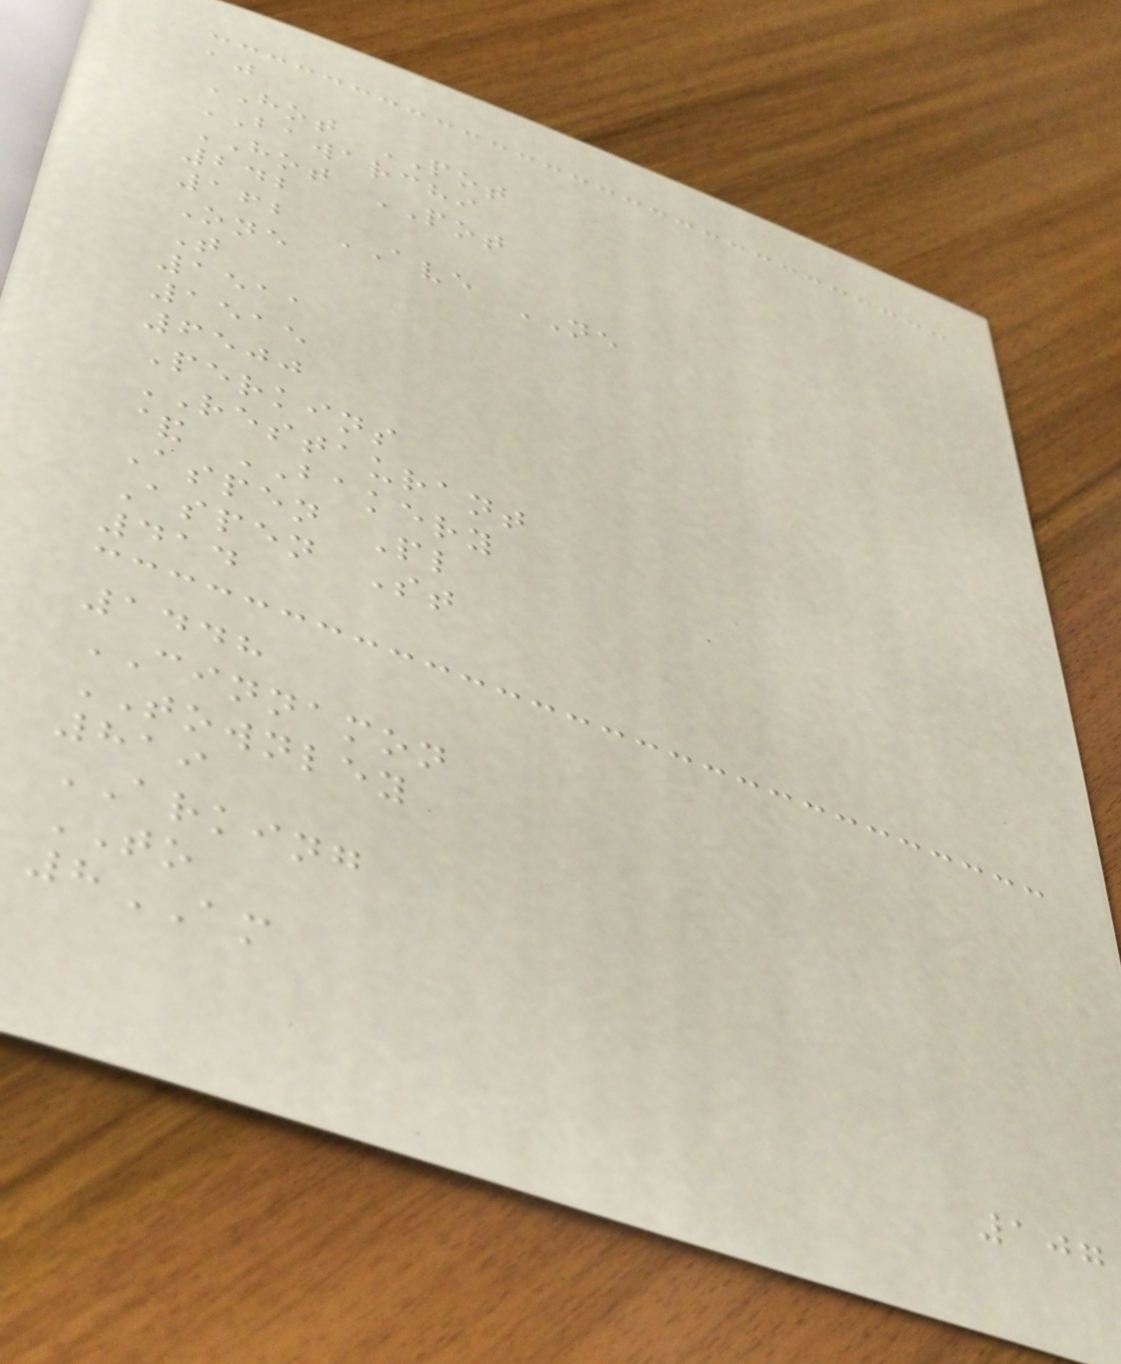aj
HOT POT
BAWARCHI
HOT POT
242
162 AVE NE
One
T
1511
1515
6500
Perkins
RESTAURANT
& BAKERY
Aspen Pl
Aspen St
414
1448
CINNAMON
TOWNLEY
819
ARKING
TO
8AM
107
